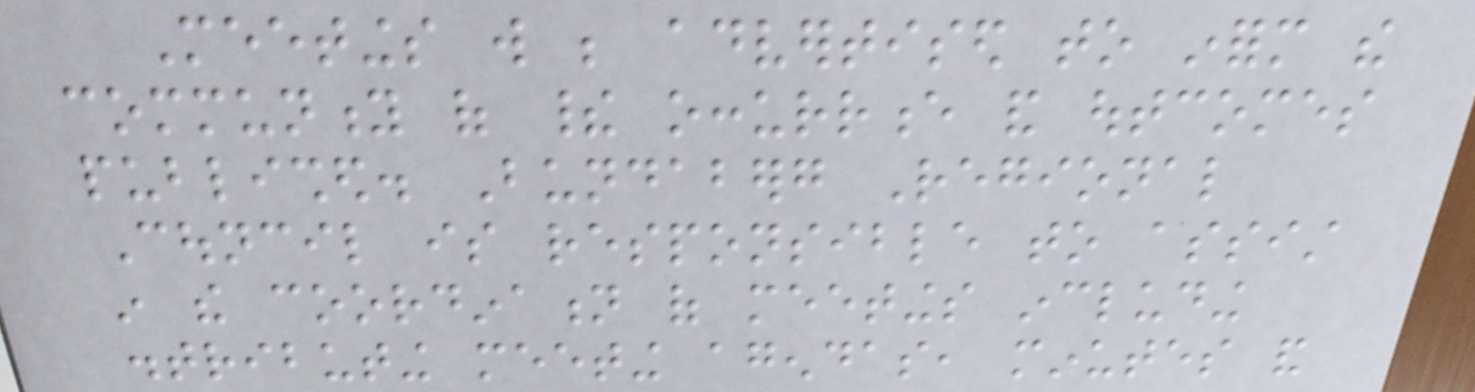Meetings will be advertised to inform the
community of their occurrence and outcomes
published. Bundaberg Regional
Council is responsible to assist
in the coordination of meetings including
distributing meeting agendas, minutes and
